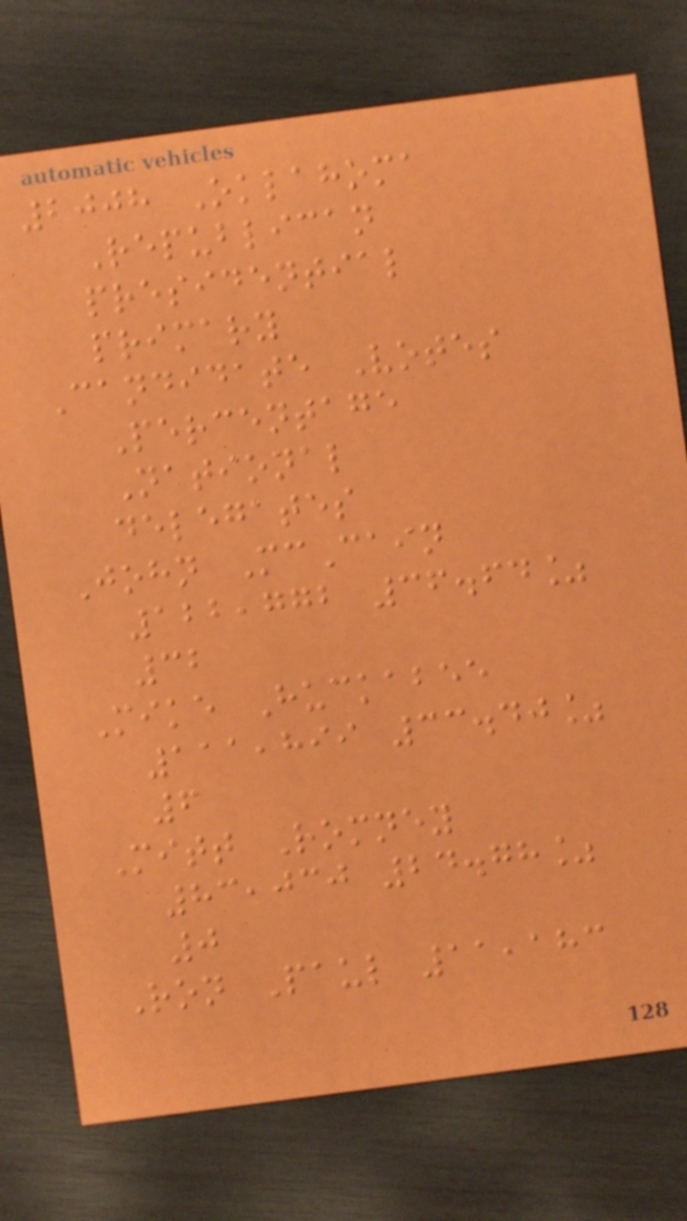2008 Oklahoma
Republican
presidential
primary
Candidate Votes
Percentage
National
delegates
John McCain
122,772 36.64%
32
Mike Huckabee
111,899 33.40%
6
Mitt Romney
83,030 24.78%
0
Ron Paul 11,183
